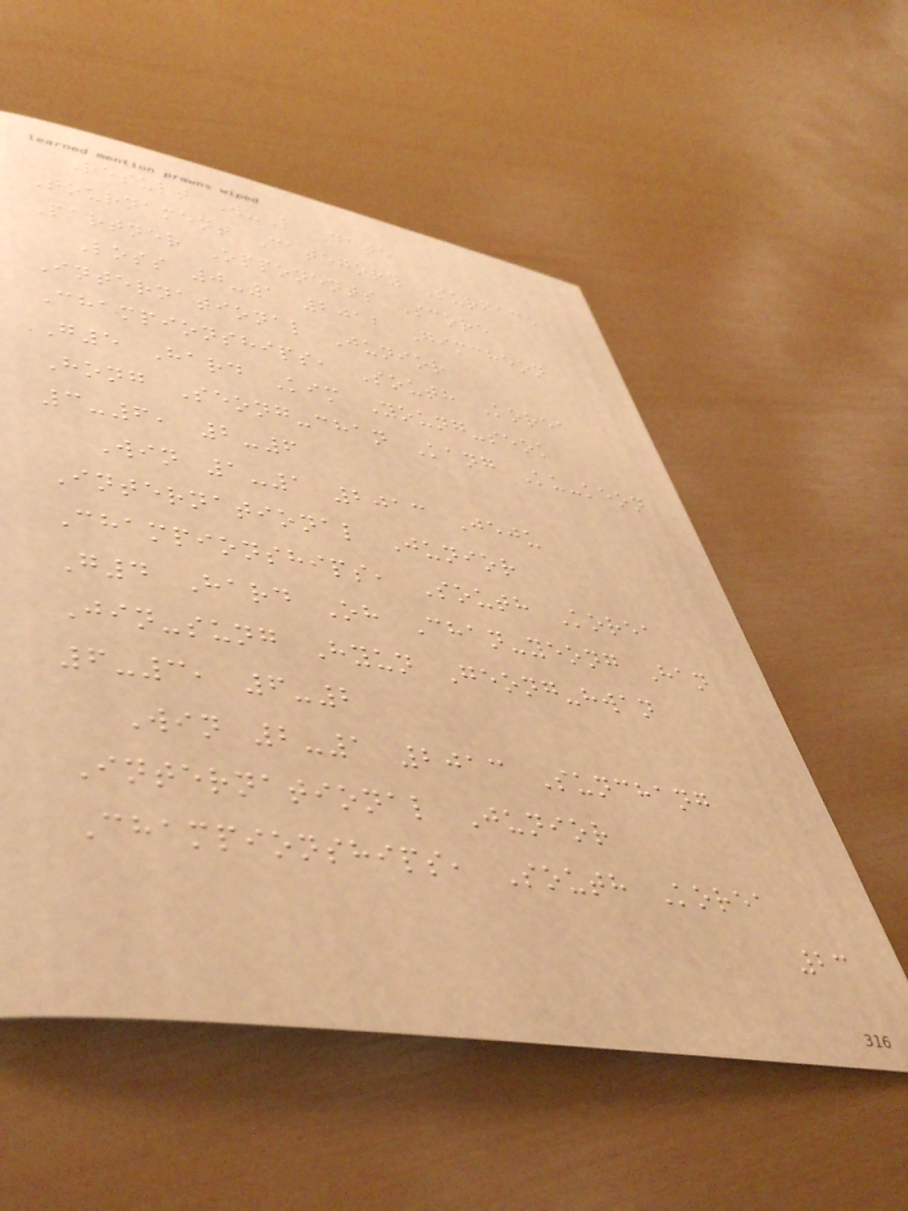Result W-L Date
Tournament Category Surface
Partner Opponents Score
Loss 0-1 2012 Gimcheon
International Junior
Championships, South Korea
G5 Hard Kim Young-seok
Hong Seong-chan Kang Ku-keon
3-6, 2-6
Win 1-1 2013 Jeju
International Junior
Championships, South Korea
G4 Hard Oh Chan-yeong Han
Jin-sung Hyun Geong-hwan
6-3, 6-2
Win 2-1 2013 Sunchang
International Junior
Championships, South Korea
23
